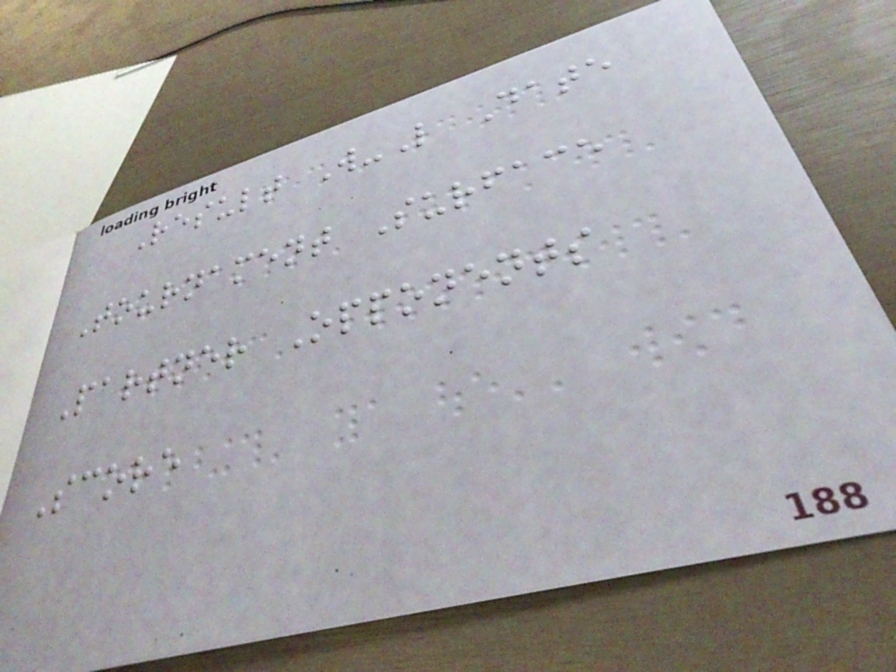Result W-L Date
Tournament Surface
Partner Opponents
Score
